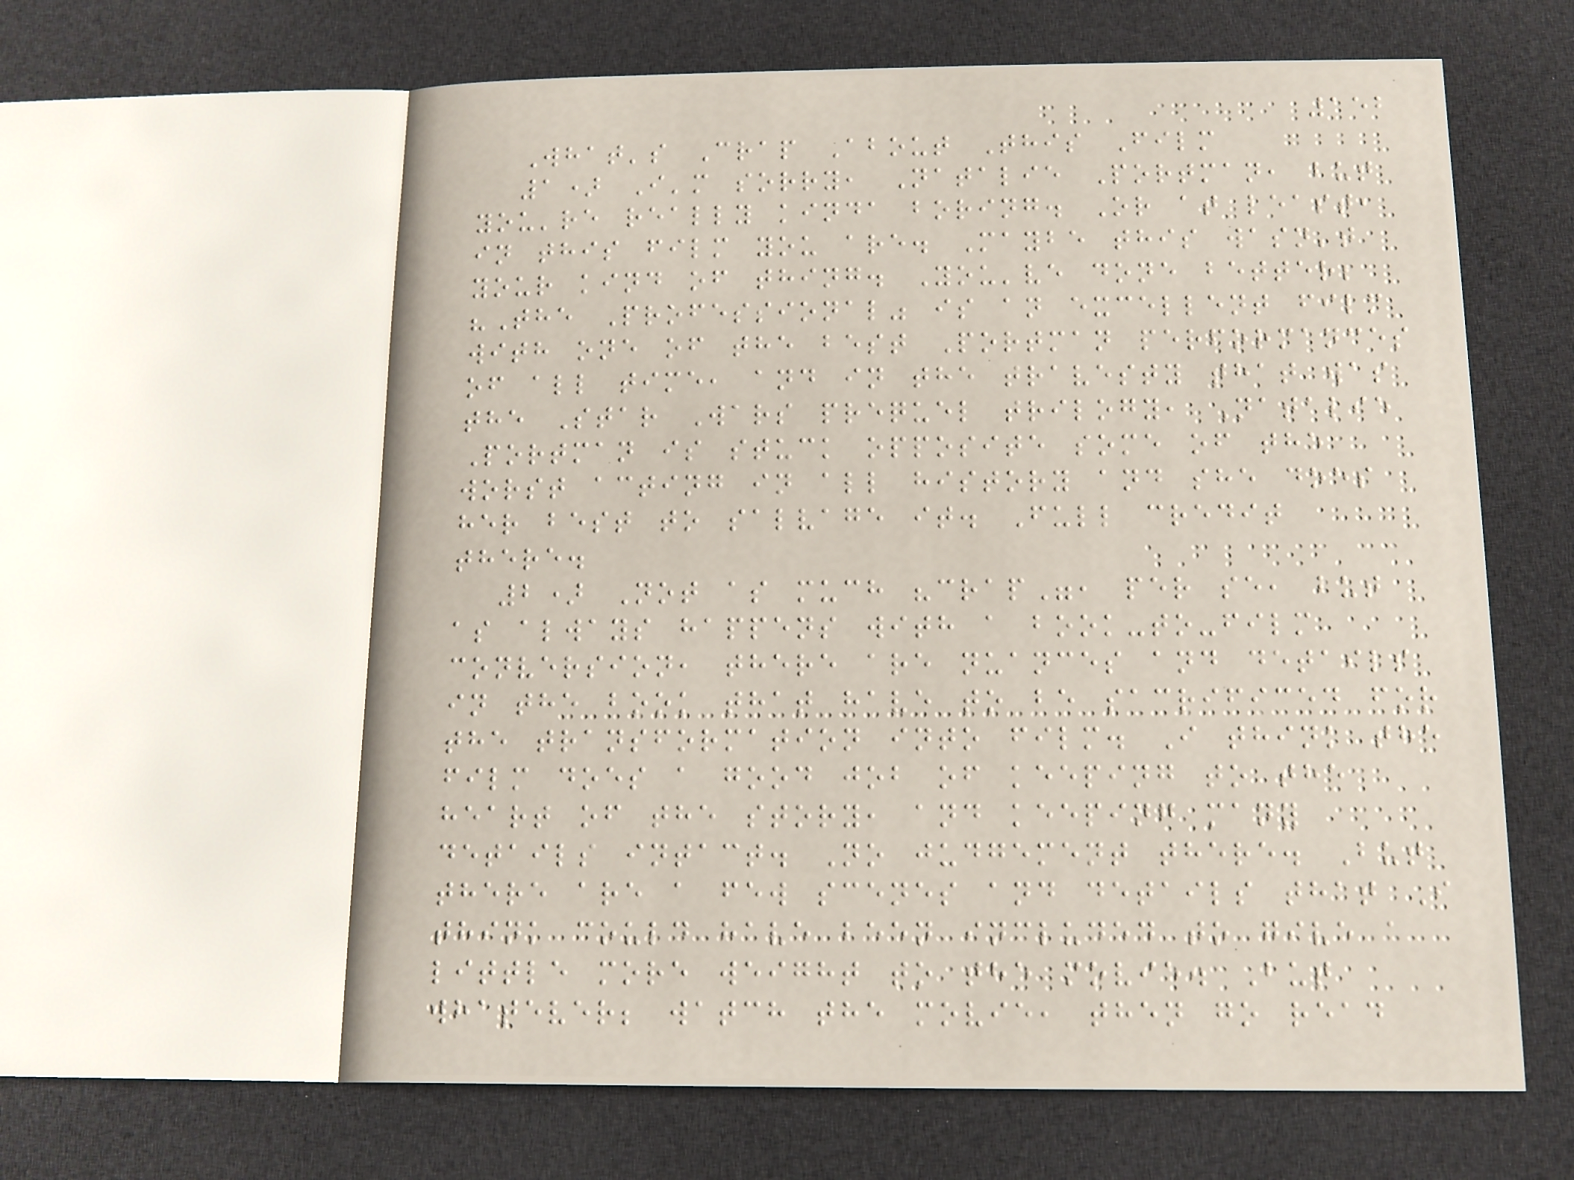152
What's Crap About This Film
1) I'm sorry, Natalie Portman, but
you're really kinda boring. Or at least,
in this film you are. Maybe this wasn't
your kind of thing. You've done better;
"The Professional" is an excellent film
with one of the best Portman performances
of all time, and in the travesty that was
the Star Wars prequel trilogy, Natalie
Portman is stuck opposite some of the
worst acting in all history and she does
her best to salvage it. Full credit
there.
2) Not as much "crap", per se, but
as always happens with a book-to-film
conversion, there are nuances and details
in the book that have to be sacrificed for
the transformation into film. I think the
film does a good job of keeping to the
heart of the story, and keeping many
details intact. No judgement there. But
there are a few scenes and details that I
think could have been included to give a
little more weight to the movie. But
whatever; watch the movie, then go read
